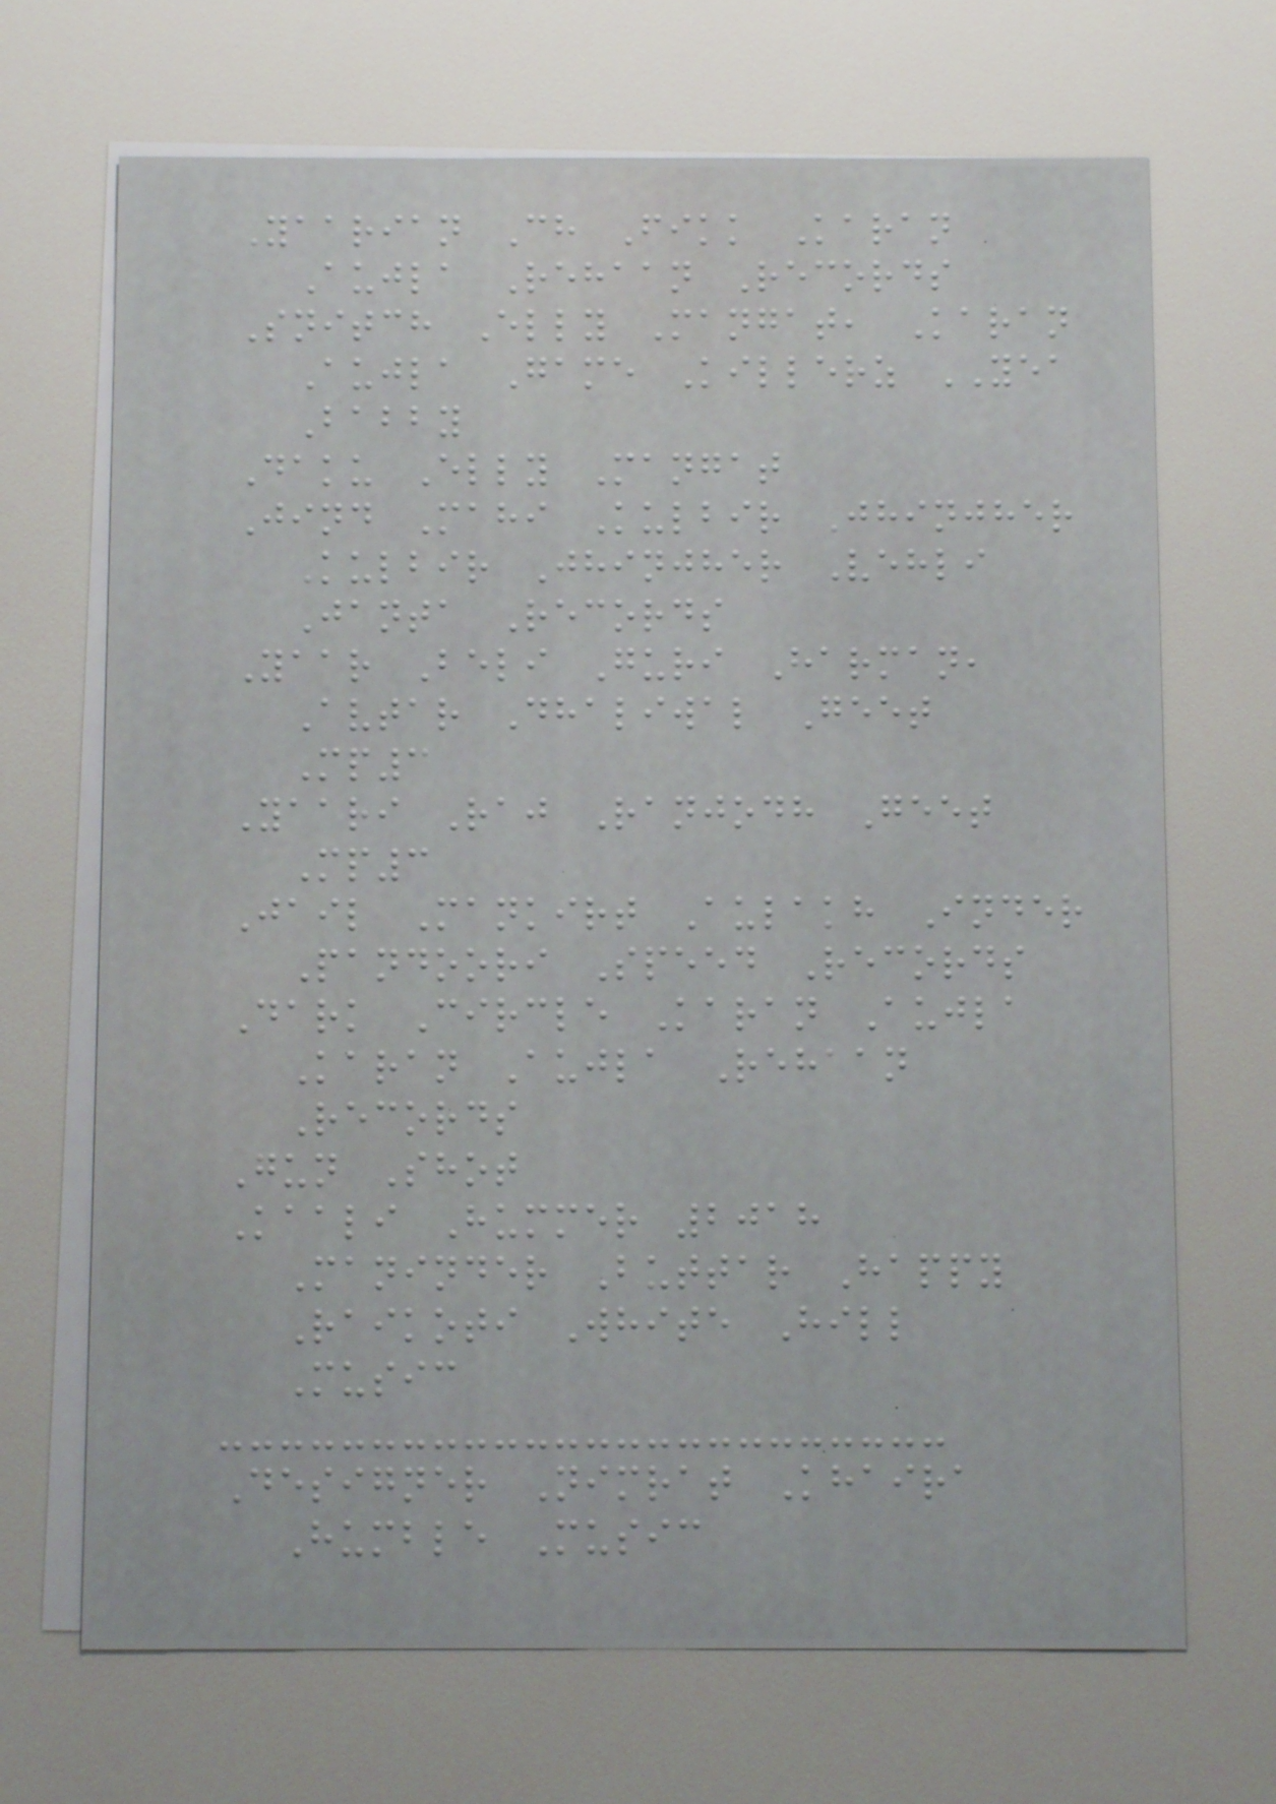Yaarian Ch Fikk Karan
Aujla Rehaan Records
Snitch Elly Mangat, Karan
Aujla Game Killerz YEA
Babby
Daku Elly Mangat
Jind Mahi Kulbir Jhinjher
Kulbir Jhinjher Vehli
Janta Records
Yaar Beli Guri Harman,
Avtar Dhaliwal Geet
Mp3
Yaari Raj Ranjodh Geet
Mp3
Jail Mankirt Aulakh Inder
Pandoori Speed Records
Dark Circle Karan Aujla
Karan Aujla Rehaan
Records
Gun Shot
Kaali Hummer 2018
Maninder Buttar Happy
Raikoti White Hill
Music
Designer Nimrat Khaira
Humble Music
